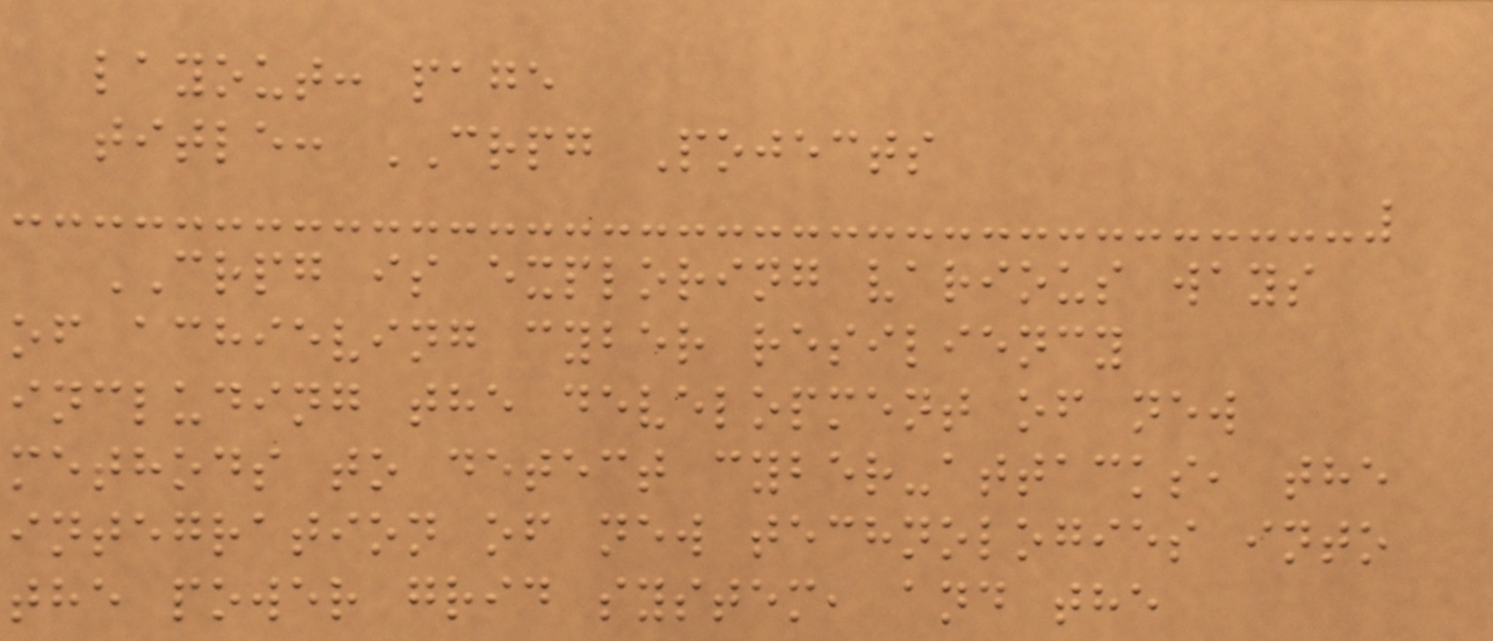layout: page
title: CRPG Pojects
CRPG is exploring various ways
of achieving cyber resiliency
including the development of new
methods to detect cyber-attacks, the
integration of new technologies into
the power grid system, and the
